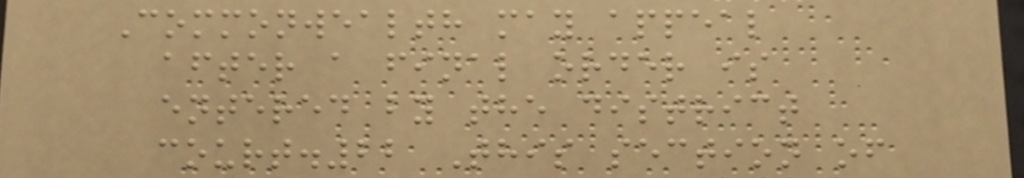Commonwealth may appeal
after a final order is
entered by the district
court.22 This section of
